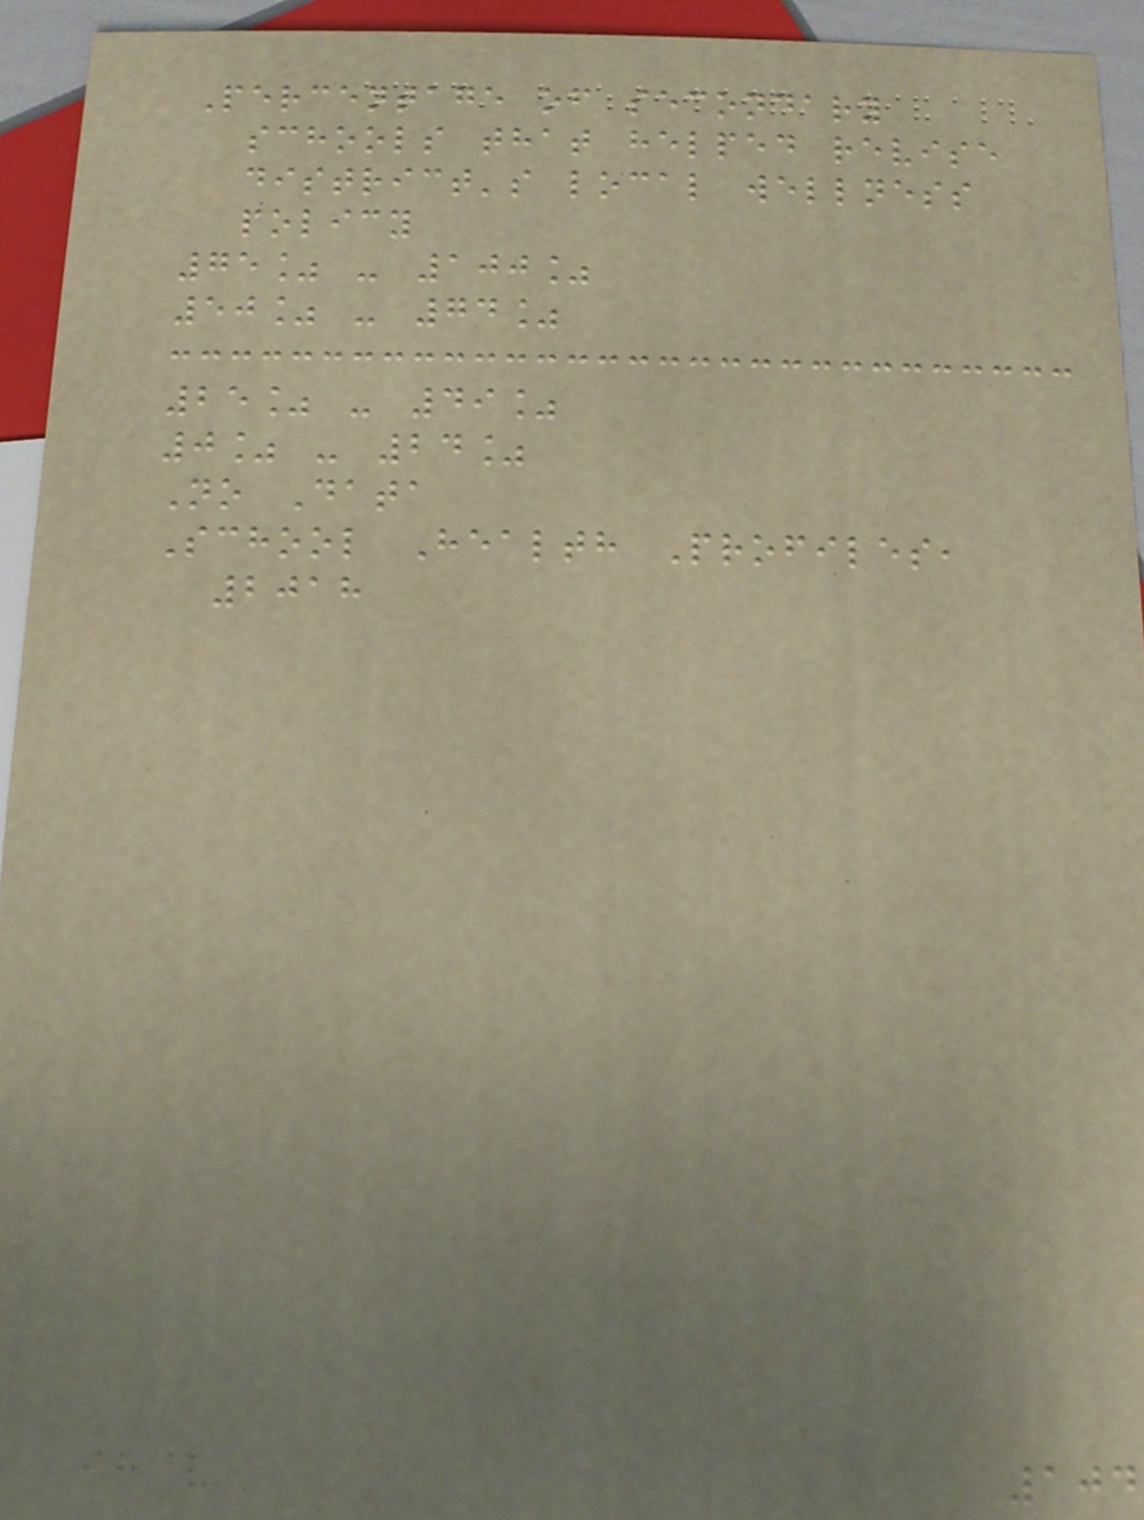Percentage of secondary
schools that helped revise
district's local wellness
policy
75% - 100%
50% - 74%
25% - 49%
0% - 24%
No Data
School Health Profiles,
2018
104
